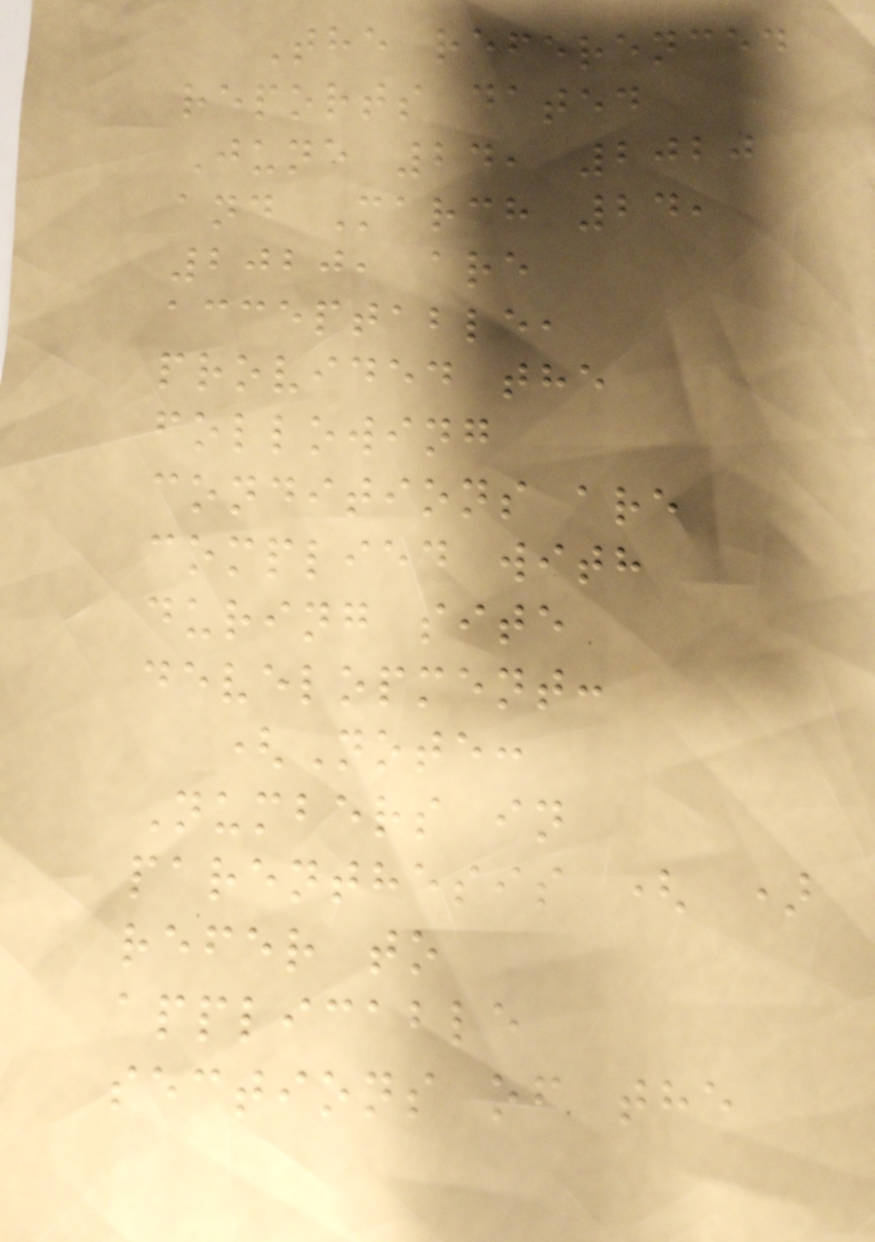The referenced
reports dated
June 24, 2020
and March 24,
2020, are
acceptable,
provided the
following
conditions are
complied with
during site
development:
(Note:
Numbers in
parenthesis ( )
refer to
applicable
sections of the
